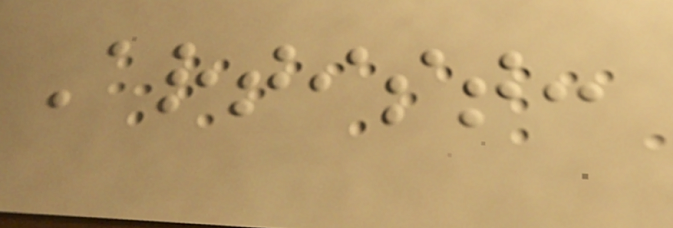Artist:
